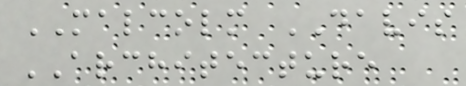MALCOLM DAVIS
ARCHITECTURE
